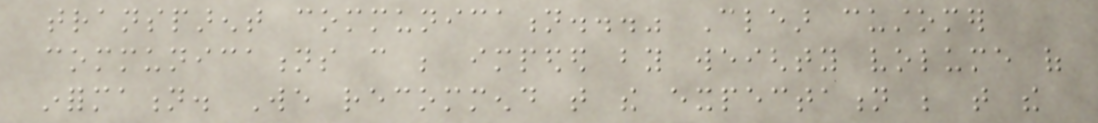transparent communication..." Clear customer
communications can be impeded by weighty volume of
information. We recommend that the expectation be that the
